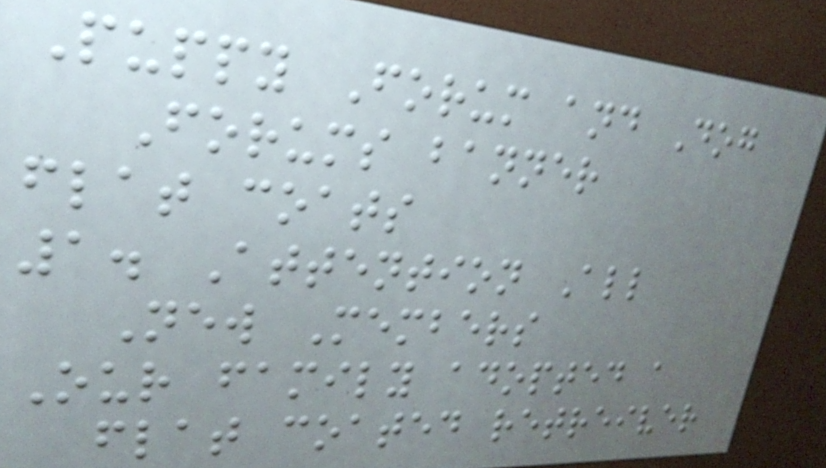Puppy Forum and Dog
Forums banner
flat coats
1. Attention All
New Members
Our family adopted a
flat coated retreiver
